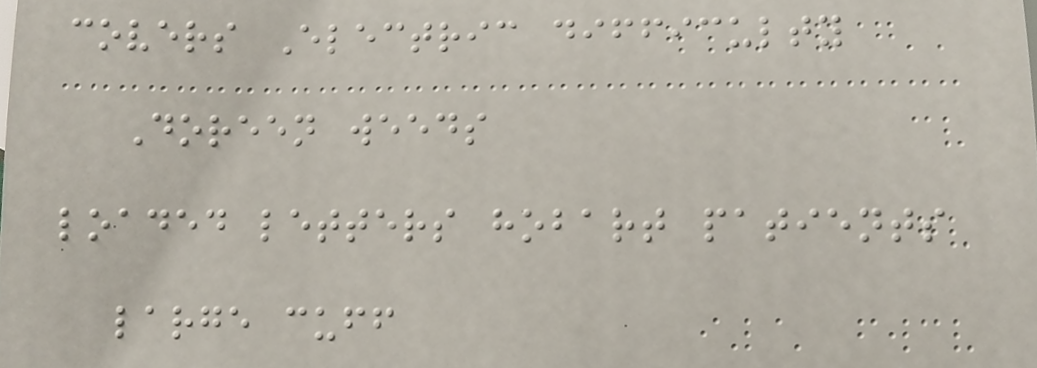covers Electric difficulty
Doreen weeds
loaded letters hobart patients
large cuff
